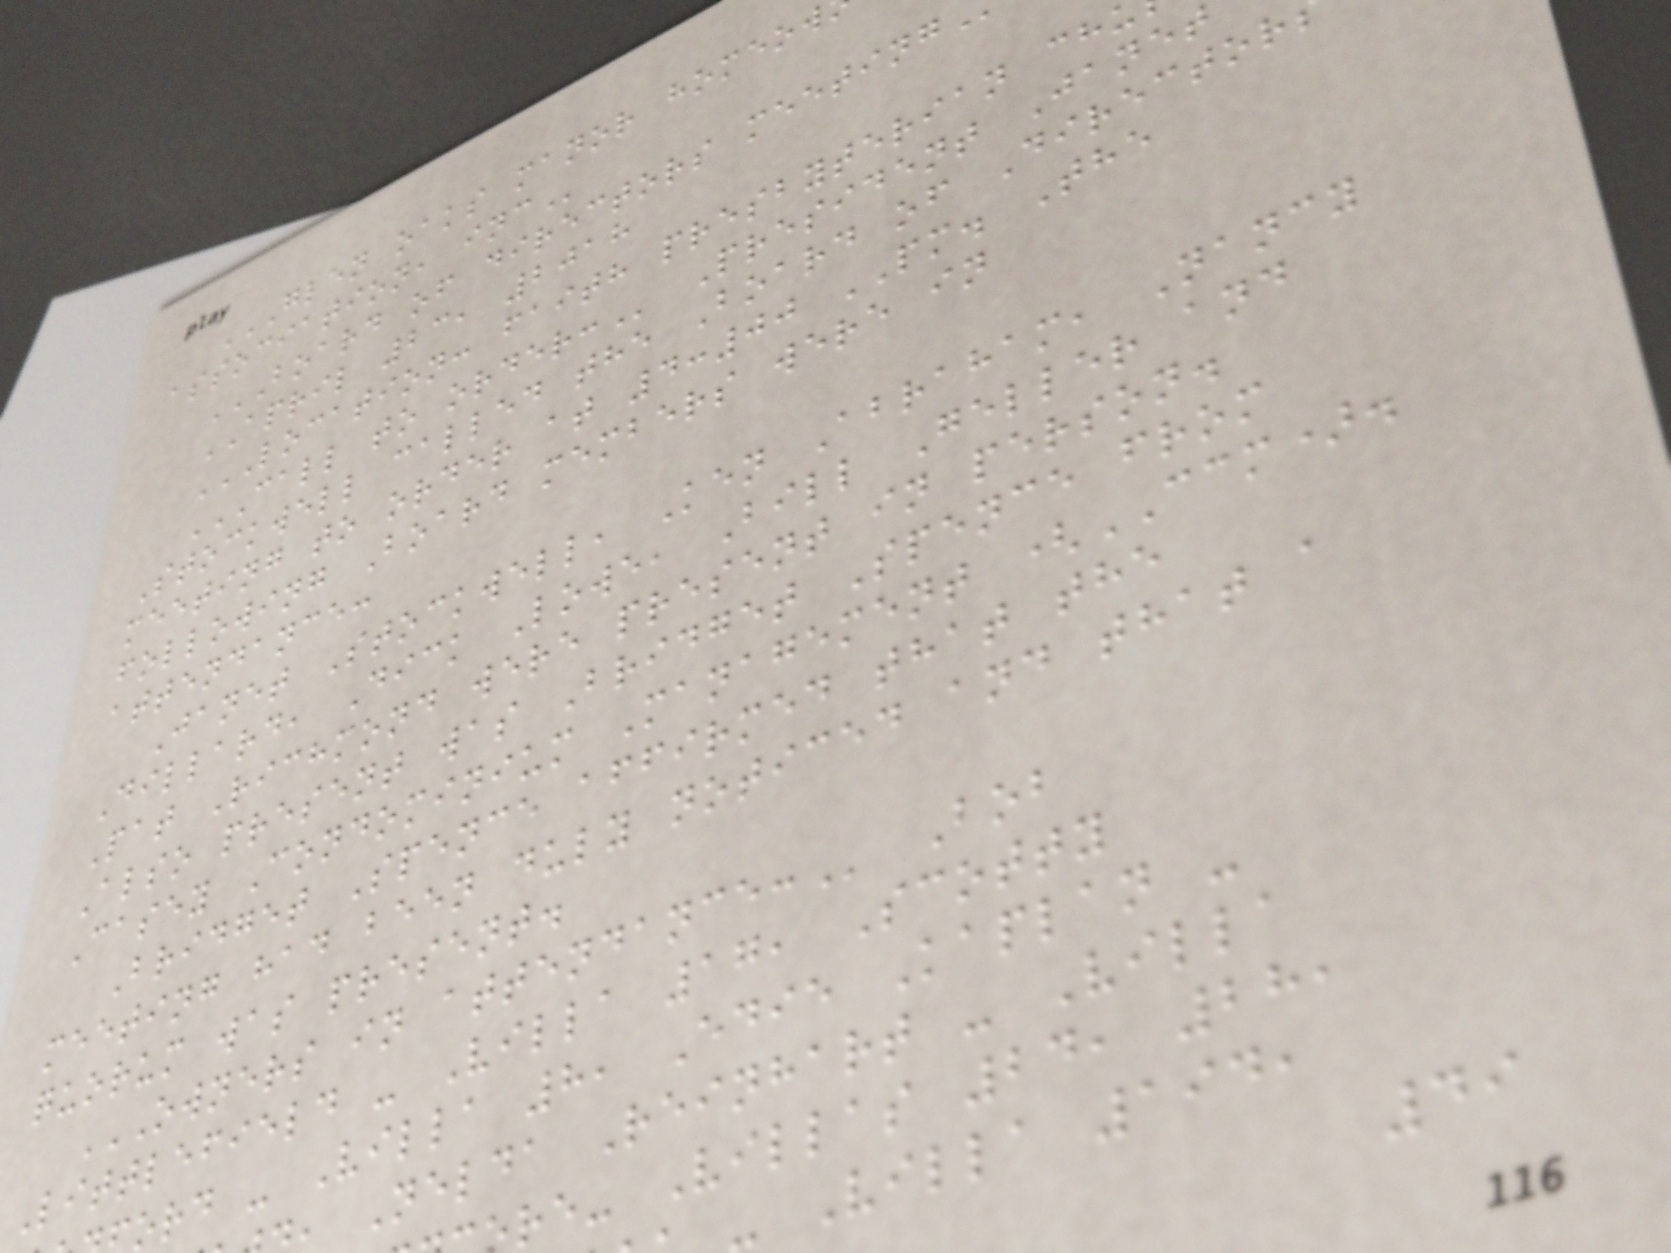association,
APRIL 23, 2018
CALL TO ORDER: President Janet
Stockwell called the Board of Director
meeting to order at 4:00 PM. The
following Board members were in
attendance:
Janet Stockwell, Ken Abraham, Nancy
Dillard, Dick Lowe, Bill Geller and
Pat Richmond were present in person.
Also present was Bridget Spence from
Casey Condominium Management (CCM).
Bridget Spence affirmed that the
meeting had been duly noticed and that a
quorum was present.
OWNERS IN ATTENDANCE: Bob
Littlefield - Villa 17, Scotty
ord - Villa 8, Edie Kaplan -
Nelda Reinhart - Villa
re- Villas 24, 28,
- Villa 194,
49
